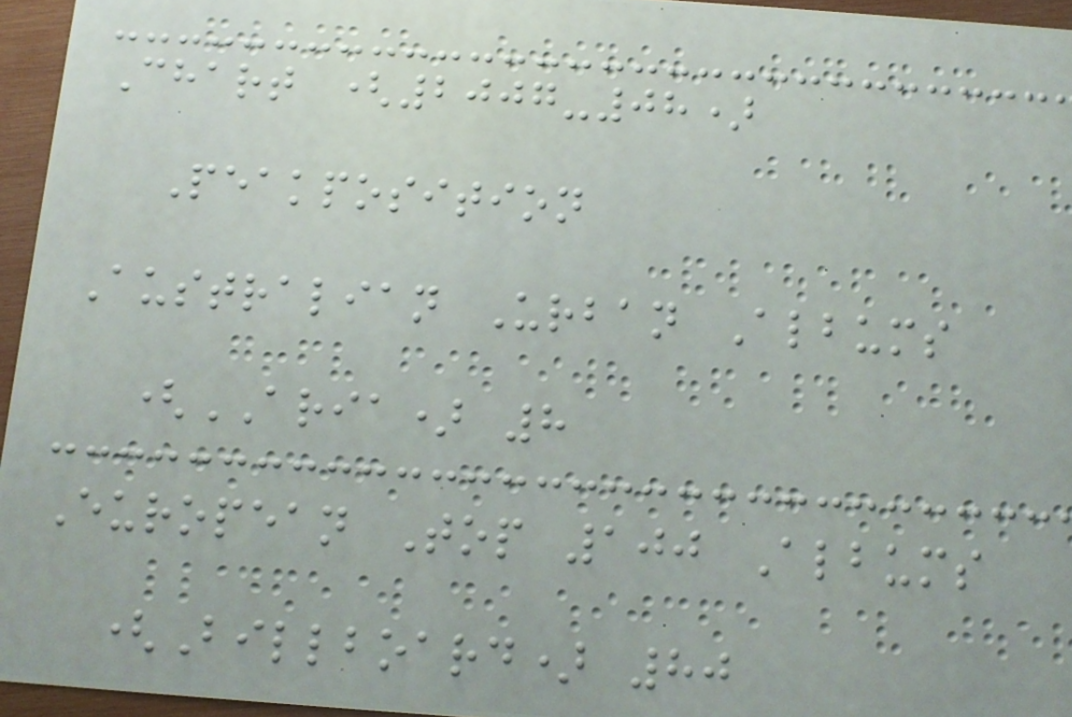Chart (2007-08)
Peakposition
Australian Urban Albums
(ARIA) 8
European Top 100 Albums
(Billboard) 80
